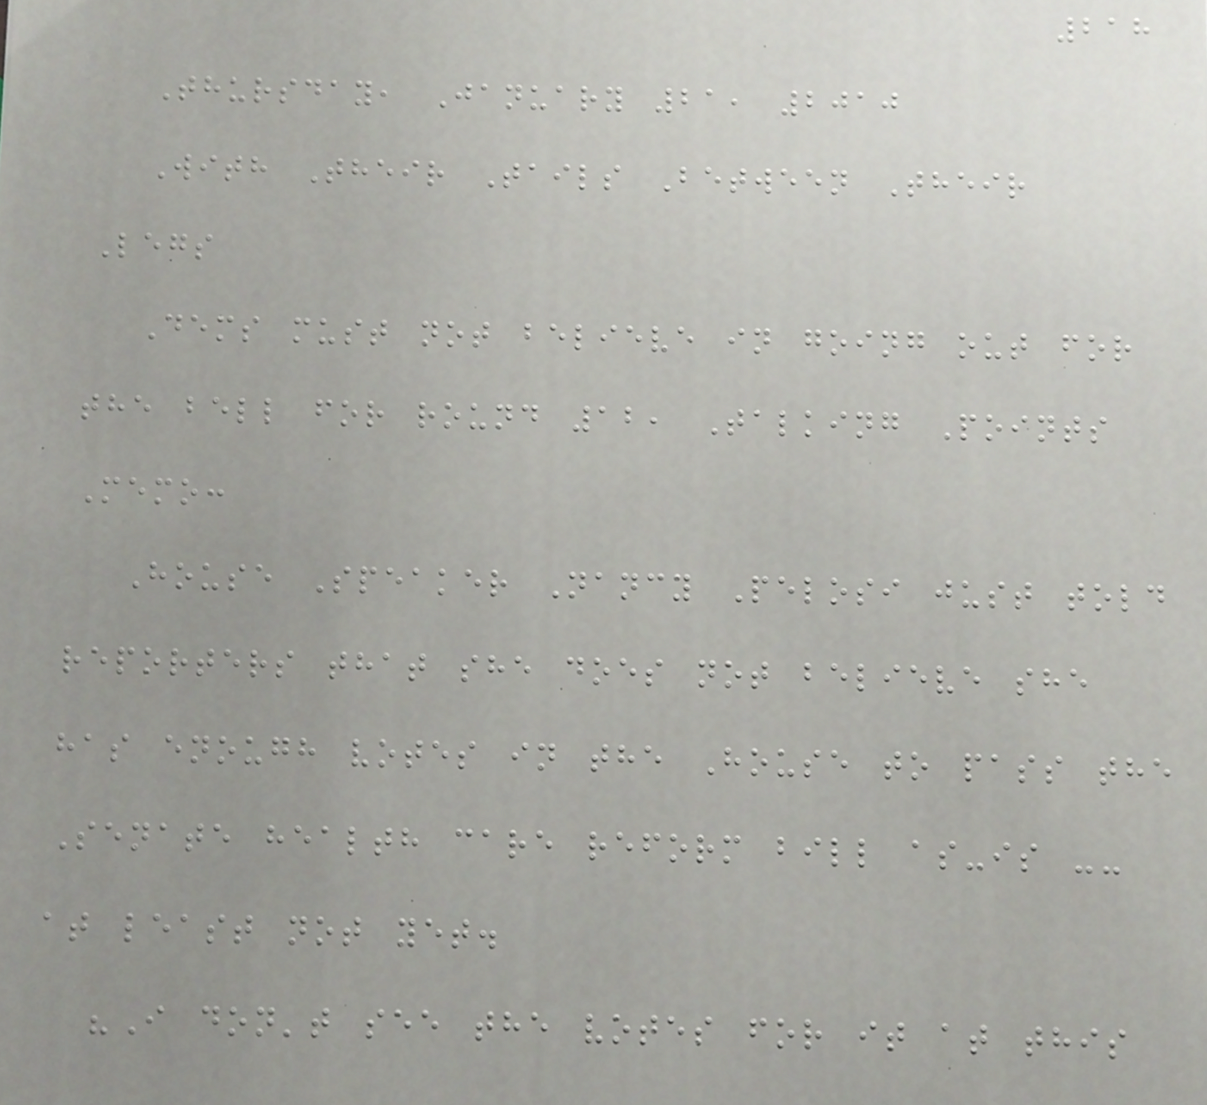218
Thursday, January 21, 2010
With Their Tails Between Their
Legs
Dems must not believe in going out for
the bell for round 12, Talking Points
Memo:
House Speaker Nancy Pelosi just told
reporters that she does not believe she
has enough votes in the House to pass the
Senate health care reform bill as-is --
at least not yet.
"I don't see the votes for it at this
